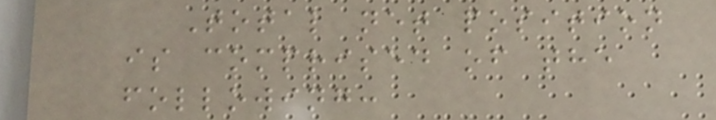Total net position
is comprised of the
following:
